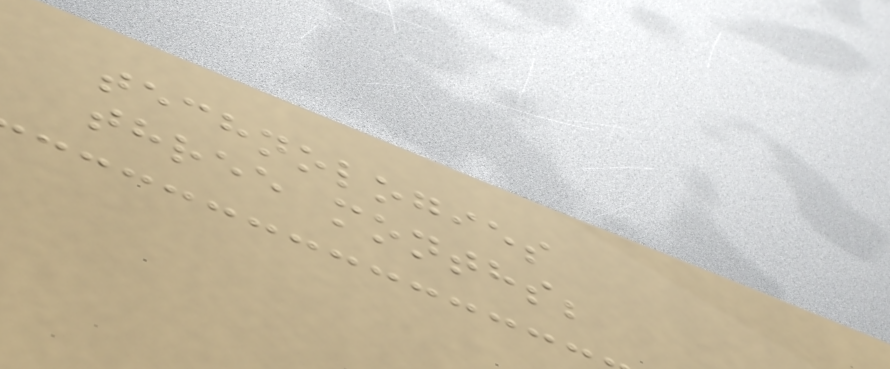technologies
three months;
